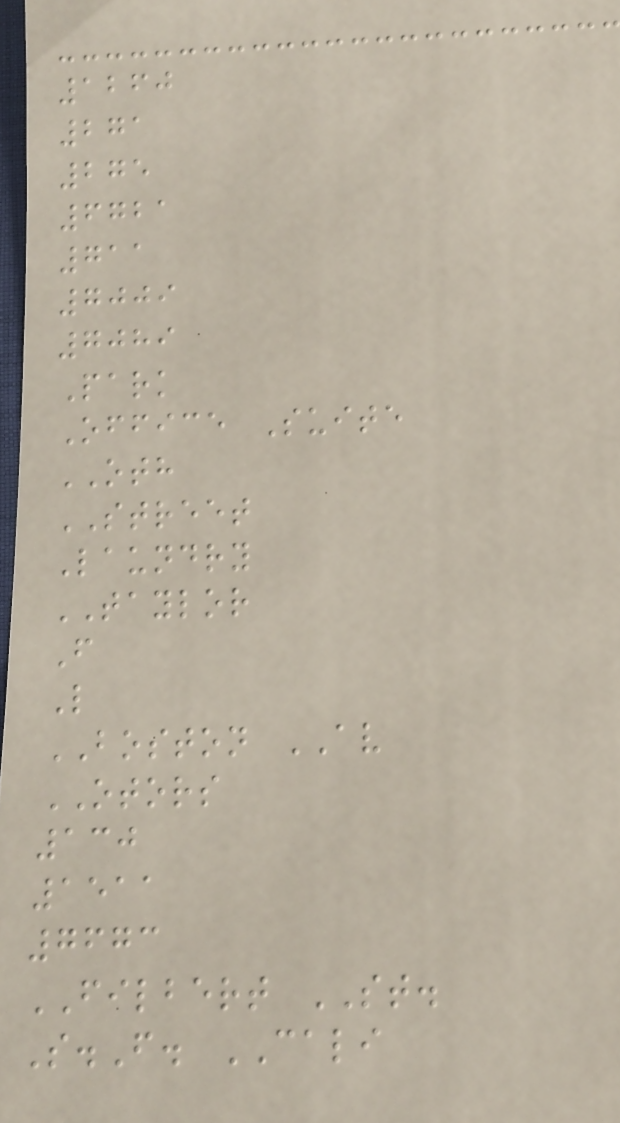1260
271
275
6721
711
7009
7089
Park
Office Suite
OTH
STREET
Laundry
TAYLOR
F
L
BOSTON AV
OTORS
130
1511
7673
FILBERT ST.
S.F. CALI
